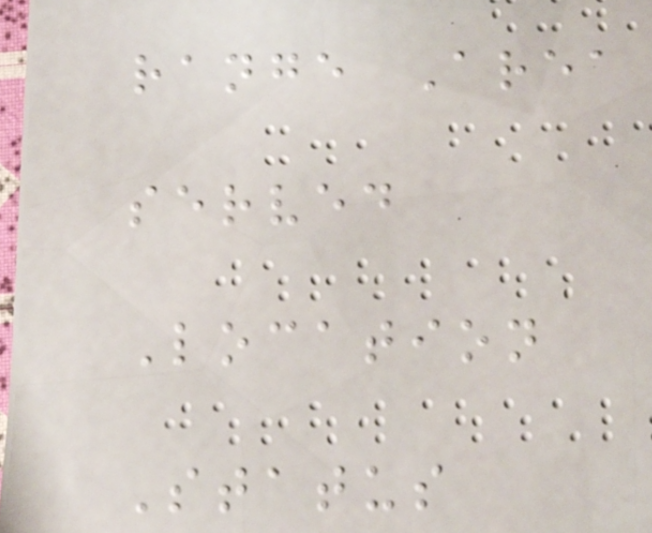range Area
served
Location
Status
